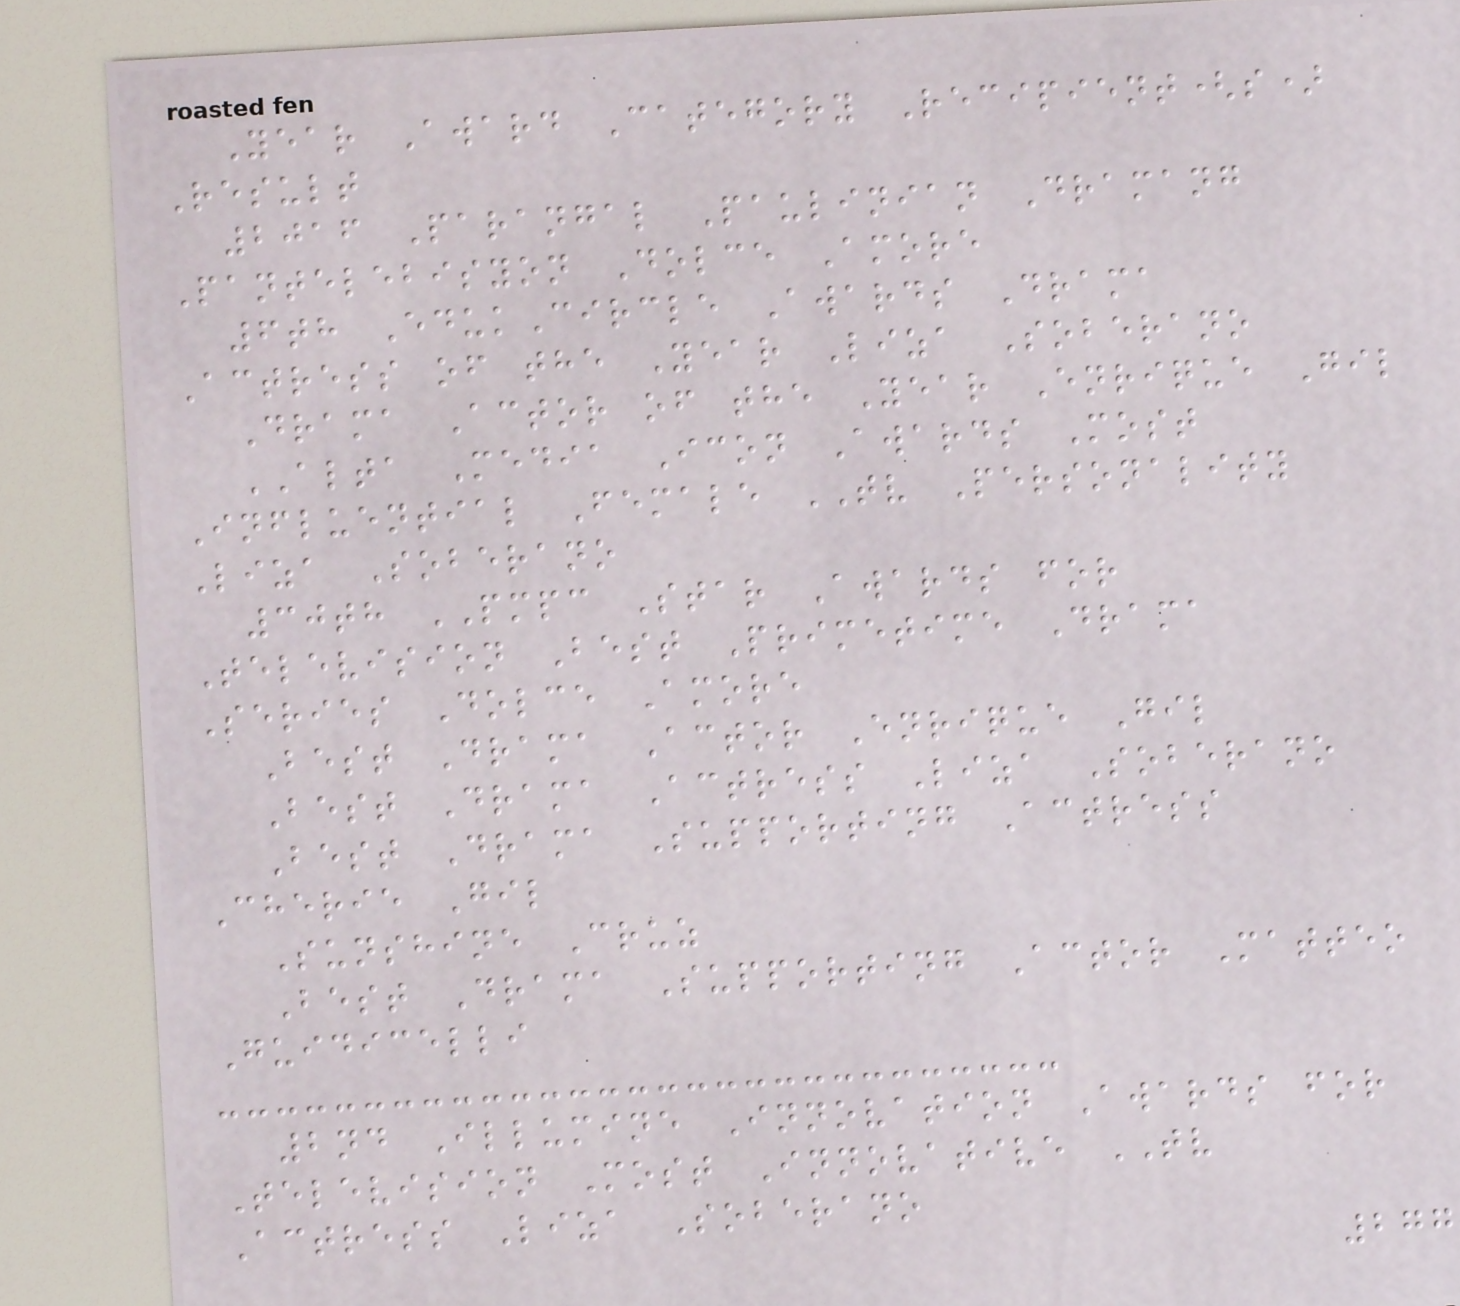Year Award Category Recipient(s)
Result
2016 Parangal Paulinian Dramang
Pantelebisyon Dolce Amore
6th EdukCircle Awards Drama
Actress of the Year Liza Soberano
Drama Actor of the Year Enrique Gil
ALTA Media Icon Awards Most
Influential Female TV Personality
Liza Soberano
30th PMPC Star Awards for
Television Best Primetime Drama
Series Dolce Amore
Best Drama Actor Enrique Gil
Best Drama Actress Liza Soberano
Best Drama Supporting Actress
Cherie Gil
Sunshine Cruz
Best Drama Supporting Actor Matteo
Guidicelli
2nd Illumine Innovation Awards for
Television Most Innovative TV
Actress Liza Soberano
277
